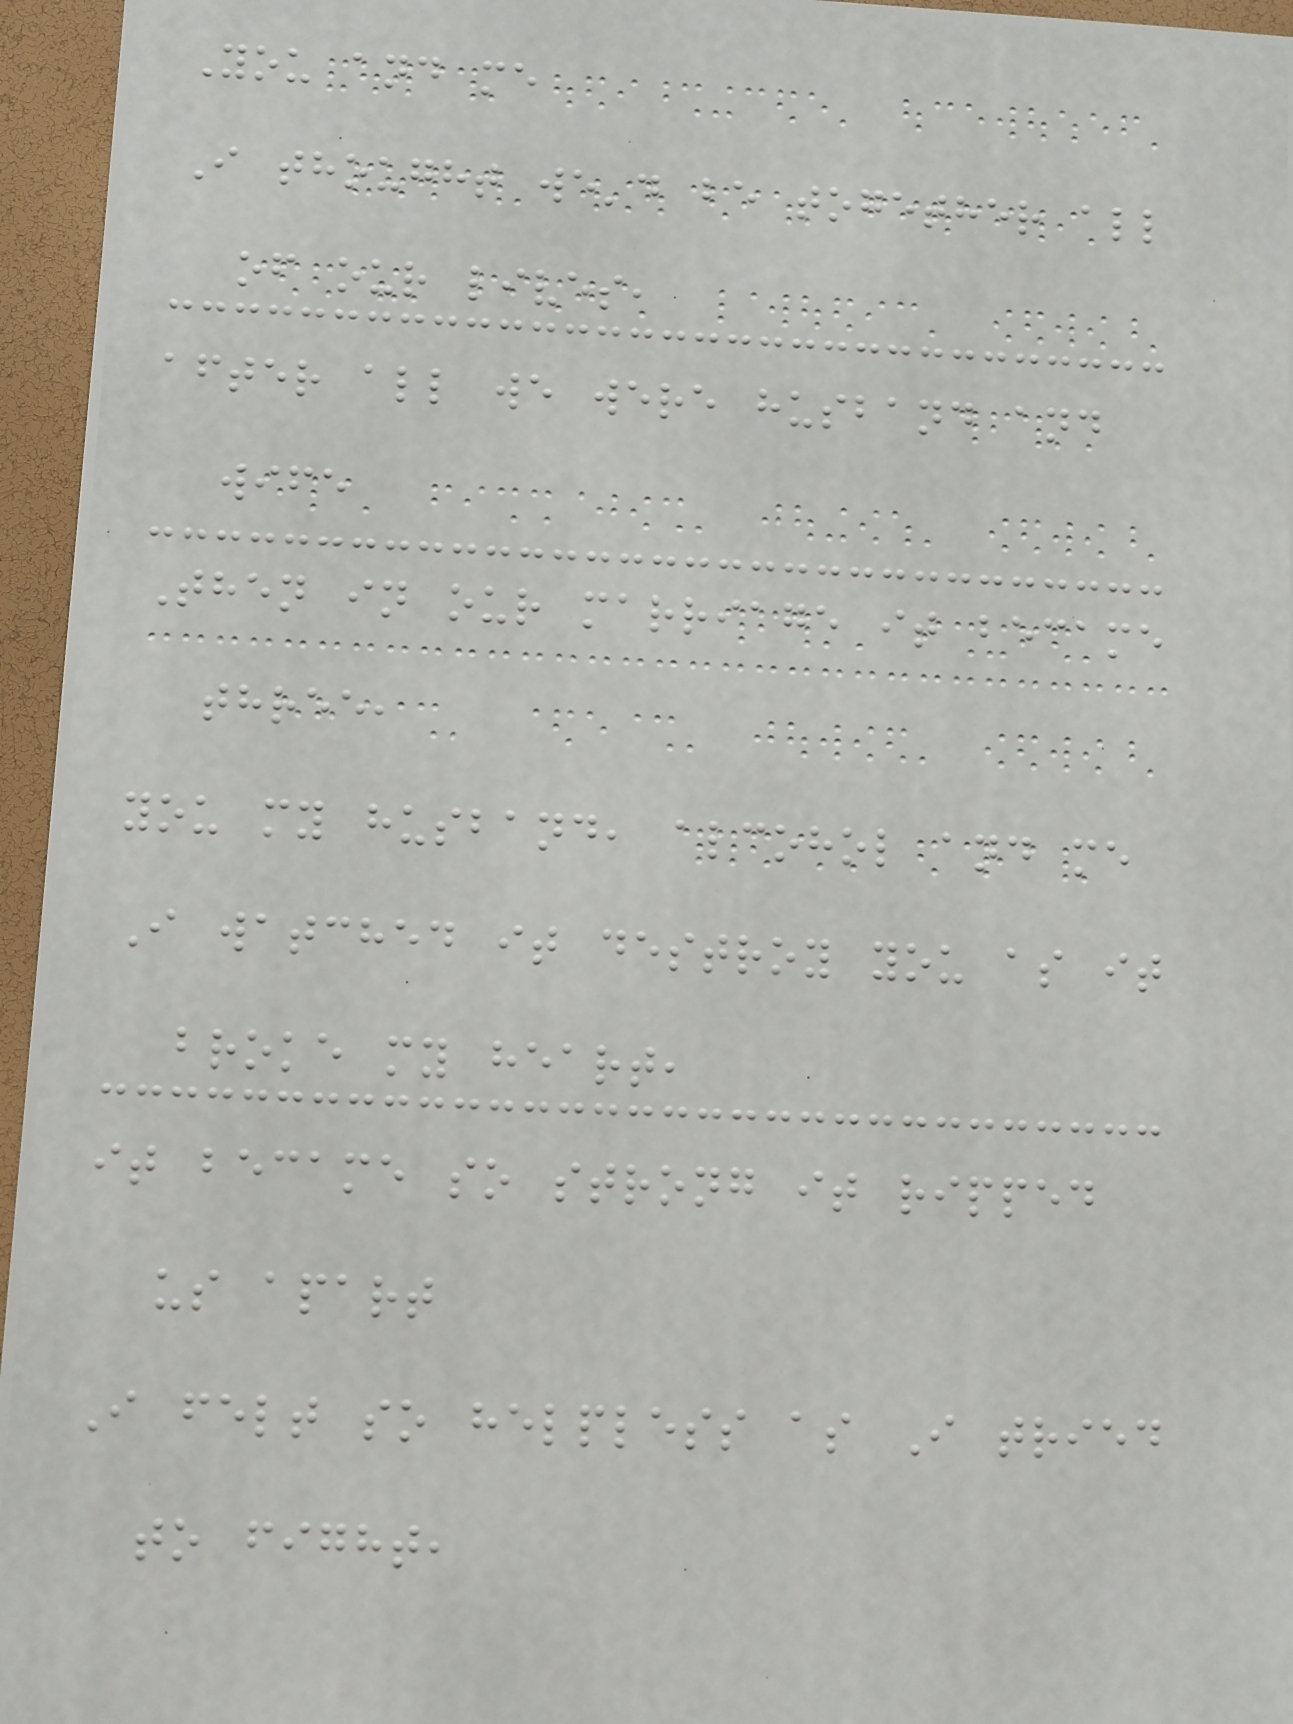You and me
I thought we'd be together all
of our lives,
after all we were husband and
wife
Then in our marriage it became
three,
you my husband, alcohol and me
I watched it destroy you as it
broke my heart,
it became so strong it ripped
us apart
I felt so helpless as I tried
to fight,
